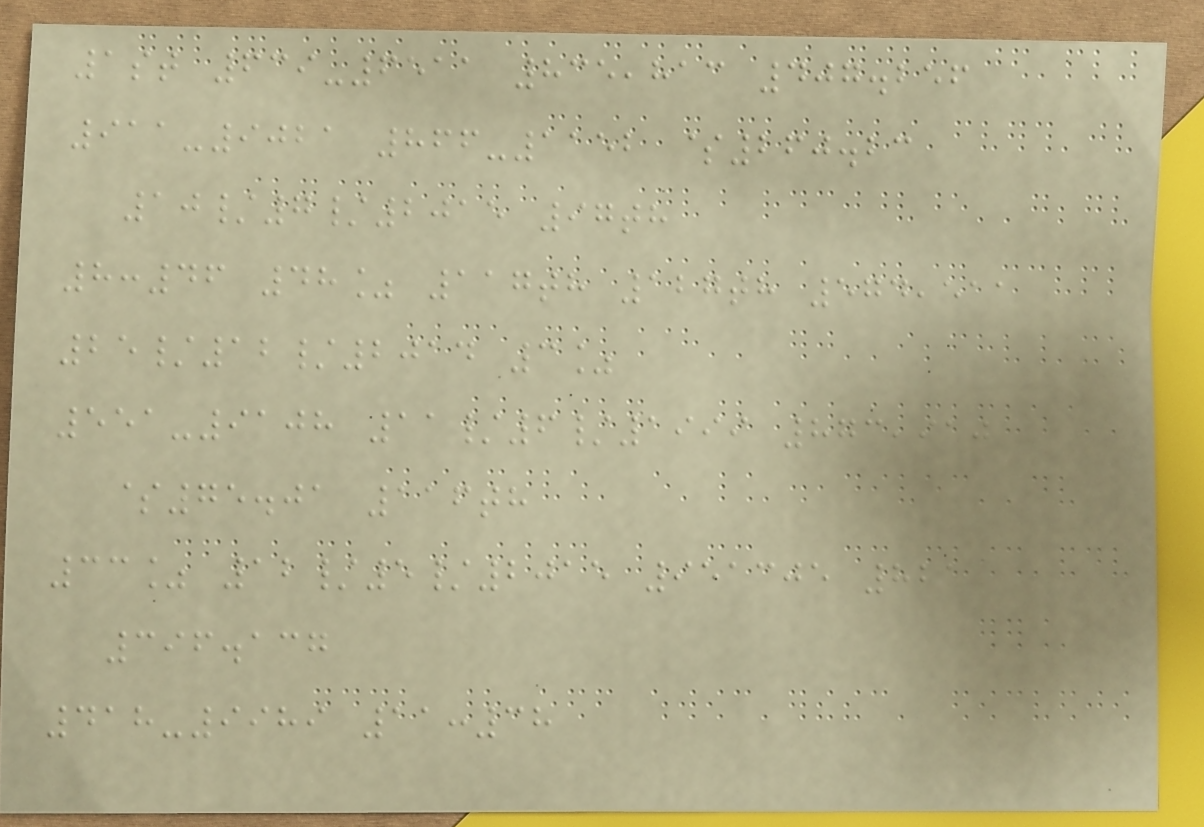1st 639-6511 835,813 407.256
911-9021 866-1152 $260.23
10/7/2015 97th
8:46 48% 117th 127th 574,511
25/12/2014 3%
551-9108 11/6/1999 873,910
$75.01 116th
33% 12/5/2015 951305 821
396.137
418-9989 11:38
